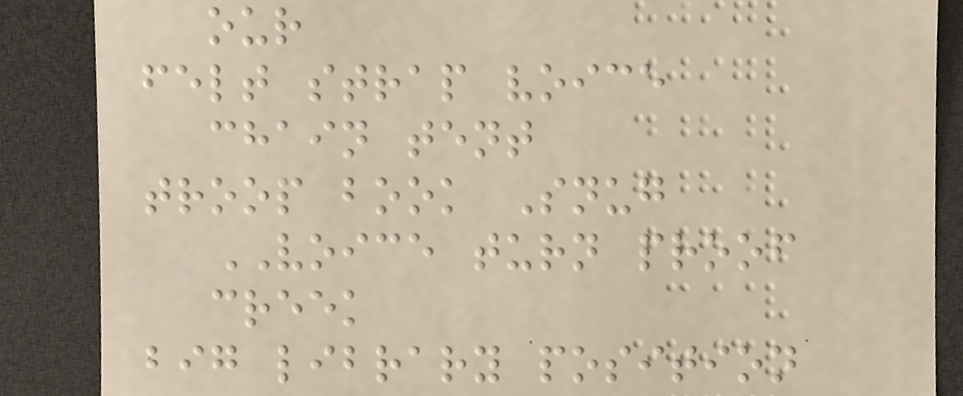our
felt strap voice
chain tent
troop book Snug
VOICE turn proof
creek
big library position
